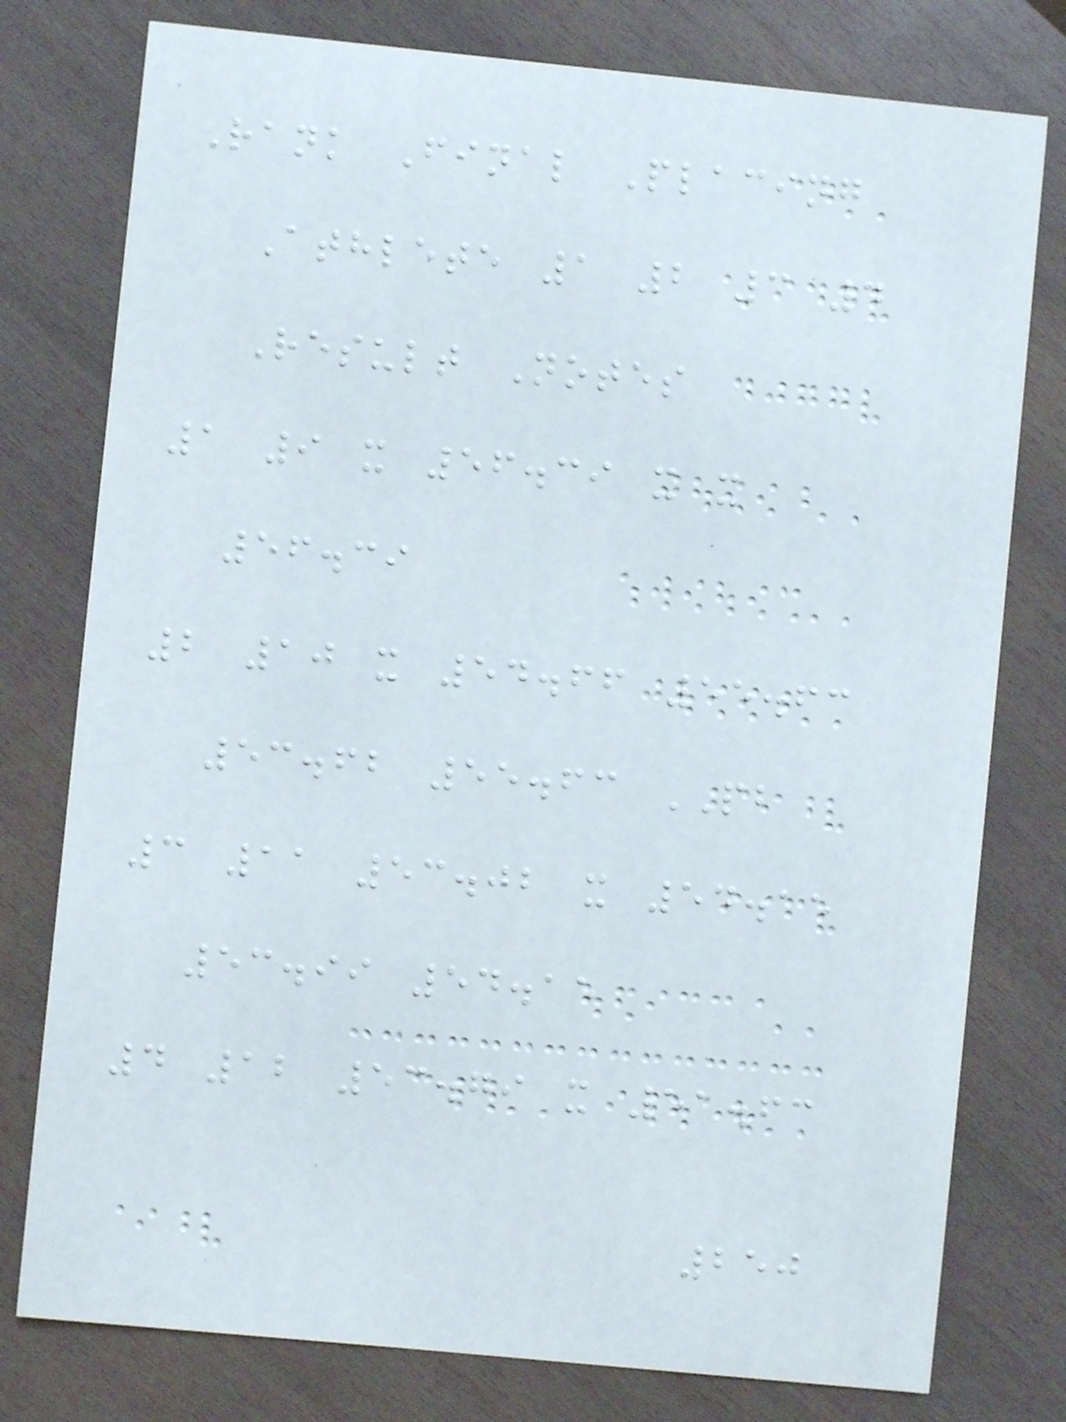Rank Final Placing
Athlete 1 2 3 4
Result Notes
1 9 x 56.39 x x
56.39
2 10 x 54.66 55.63
53.62 55.63 PB
3 11 53.02 x 54.15
53.99 54.15
4 12 53.79 x 51.63
250
